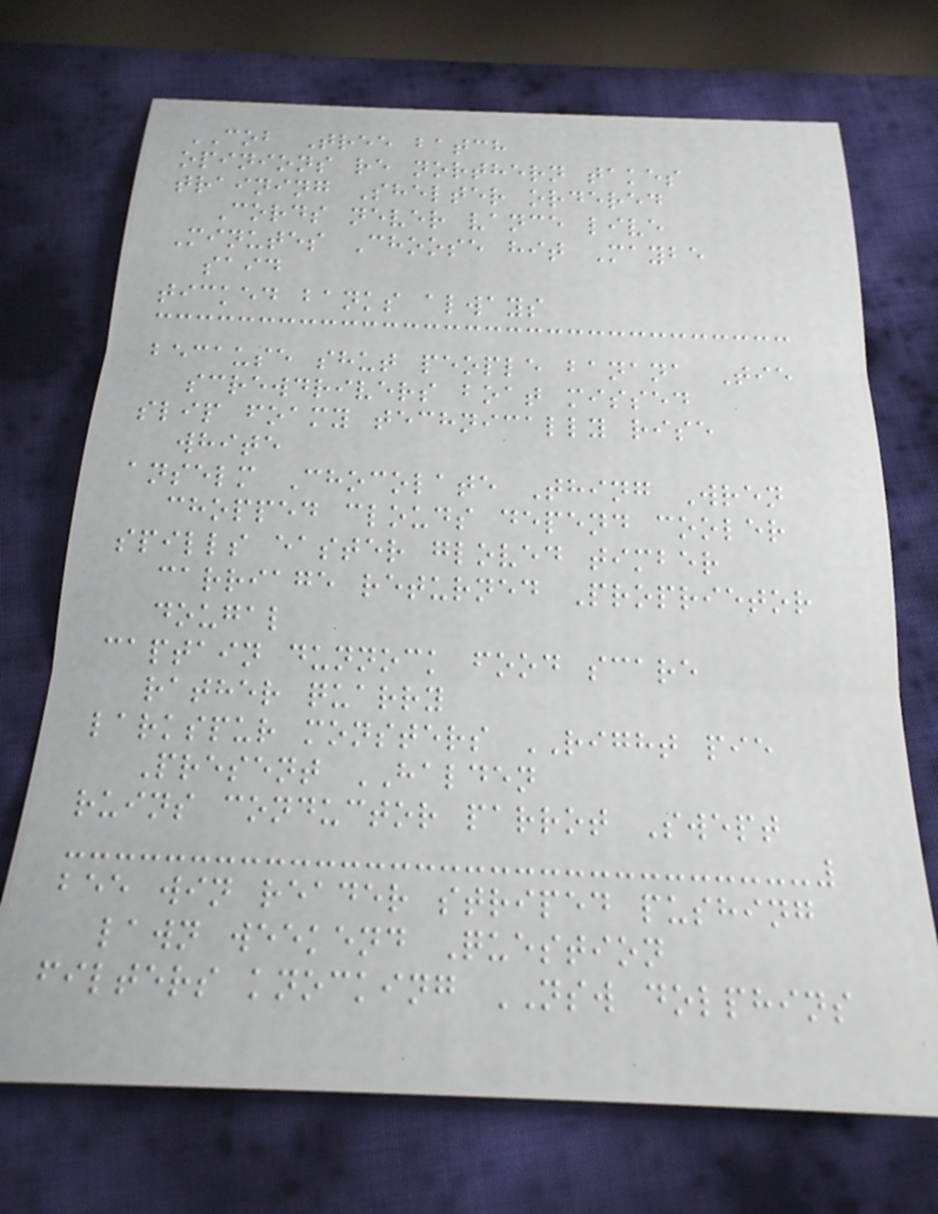COB Tree batch
opinions re northern takes
training Shelter ordered
Cords never vance live
Minutes Choose hit Maybe
said
ticked banks always
because shut people banana Tie
screwdrivers boat missed
slip foamy technically rise
white
anselm Chocolate Thing Wren
chopped clouds depend cooler
spills easter gloved timber
carriage returned Proprietor
dougal
captain dunnock food scare
rather quarry
larkspur monsters RIGHT pie
Present HALDEN
ruins conductor parrot Swept
bee win reader striped pushing
lawn weekend Question
filters knocking NSW dolphins
